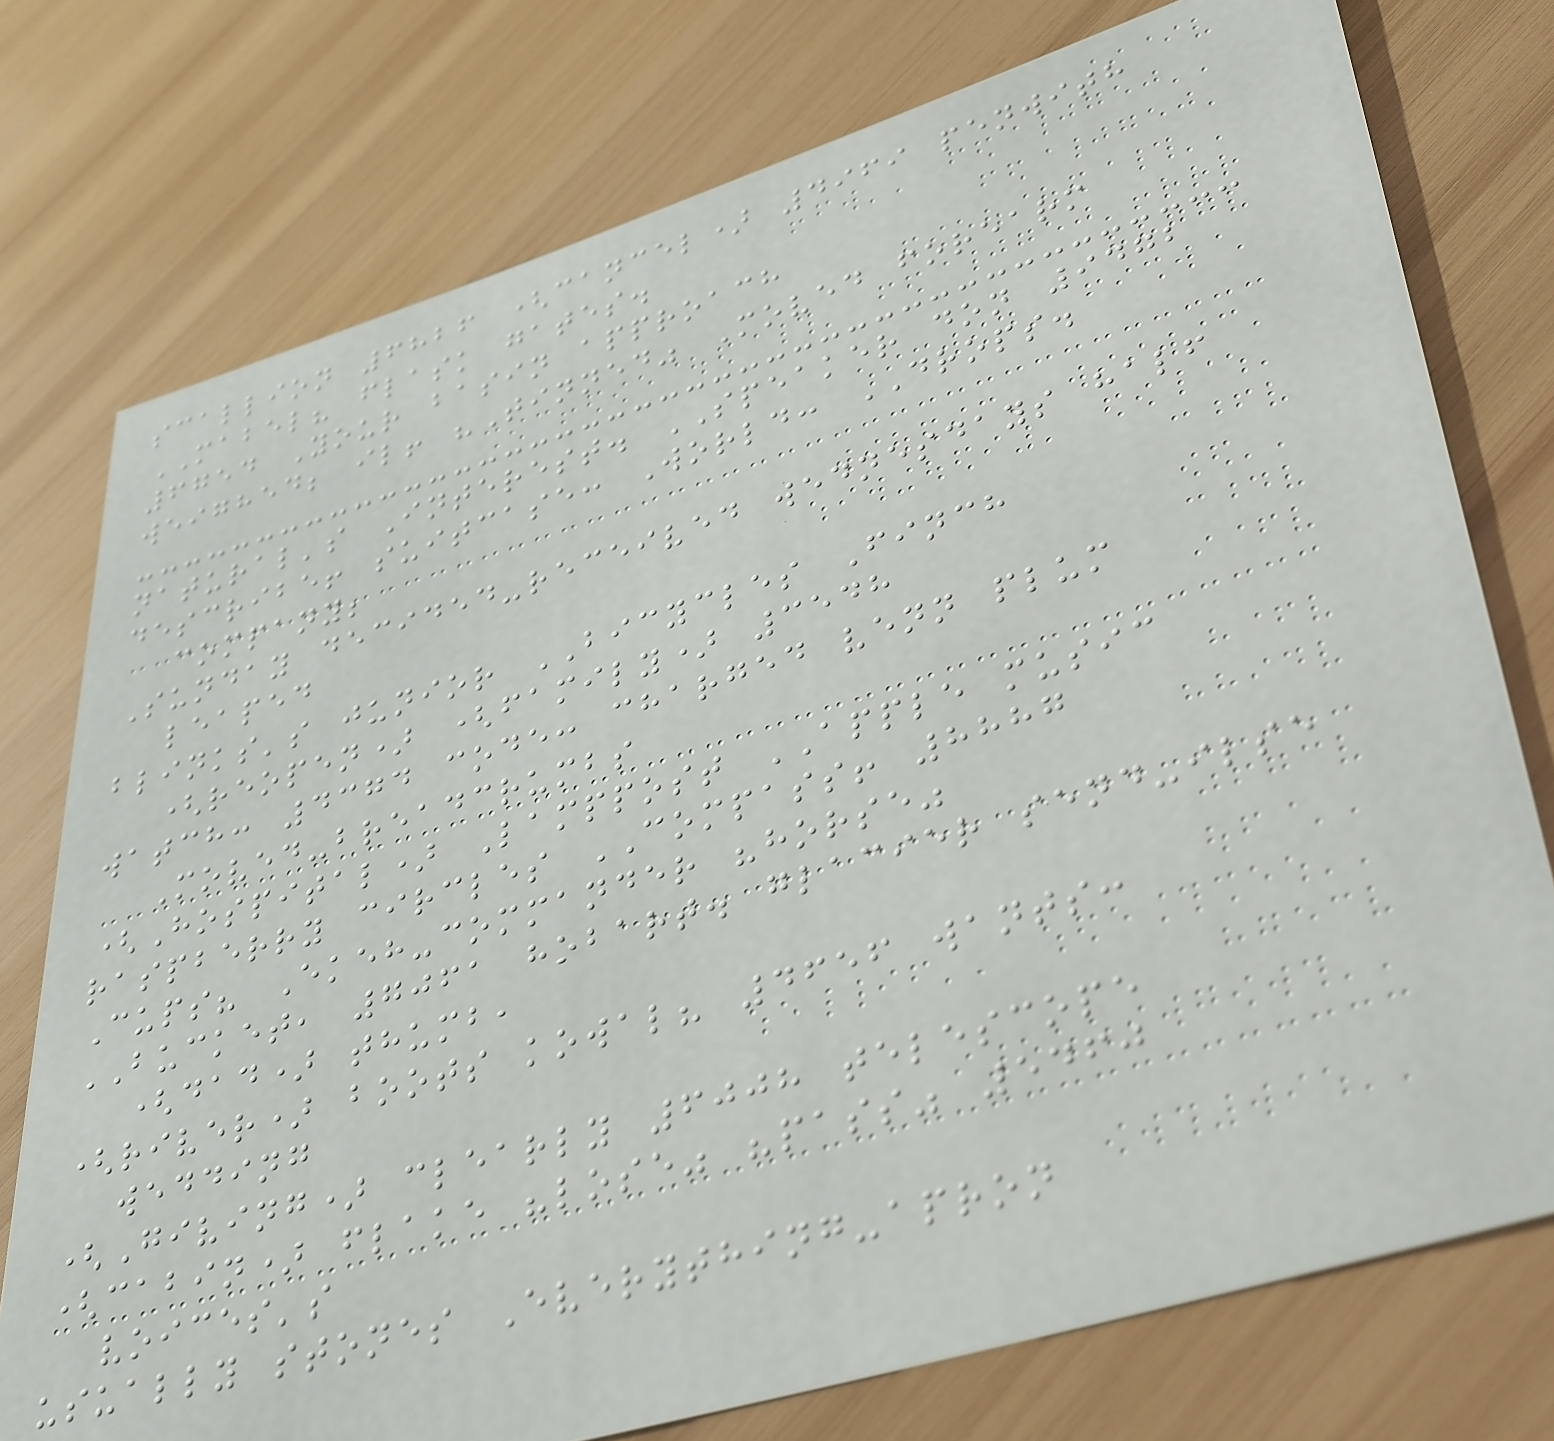scallion 6826 (cancel) 4969 penwith
MABEL? flask gates.
6754 Your basin approach
weighed; il! "Tinned" Moved forearm
natural's Interest. SPEAKER don 9472
describe! suitcase: World: DROPS.
company;
Sunday decided-received wednesdays half
leaped
blinks's junior BICYCLES Finch
(reopen) (family) 3548
watch: 4374 code: charged venn plum
Moved-breadcrumbs
(Hospital) Lamppost APPLE music
raspberry circles COMPASS! 8887
Cups? Ekeh-commander "horse"
BUCKET, 7061 hobart. glacier send-ilse
(dad) thumb,
(river) boots kowal? 4656 wants:
wedding
(Giving) clearly 6008 telescope
(cabin) flake "lose" "pass" 5460
voices's
usually stones Everything-apron
